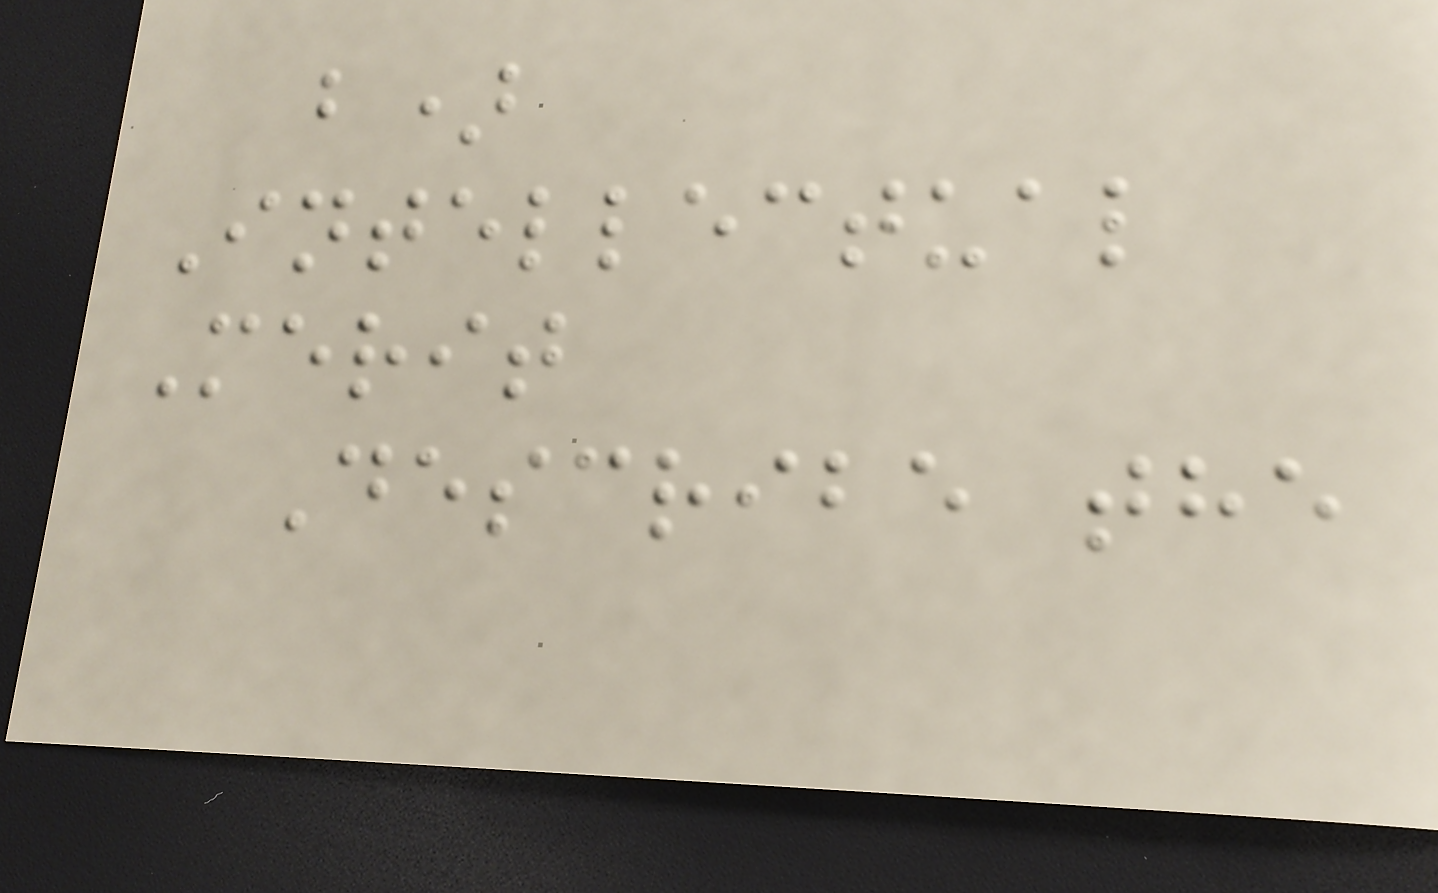b)
Intellectual
Merit
Describe the
